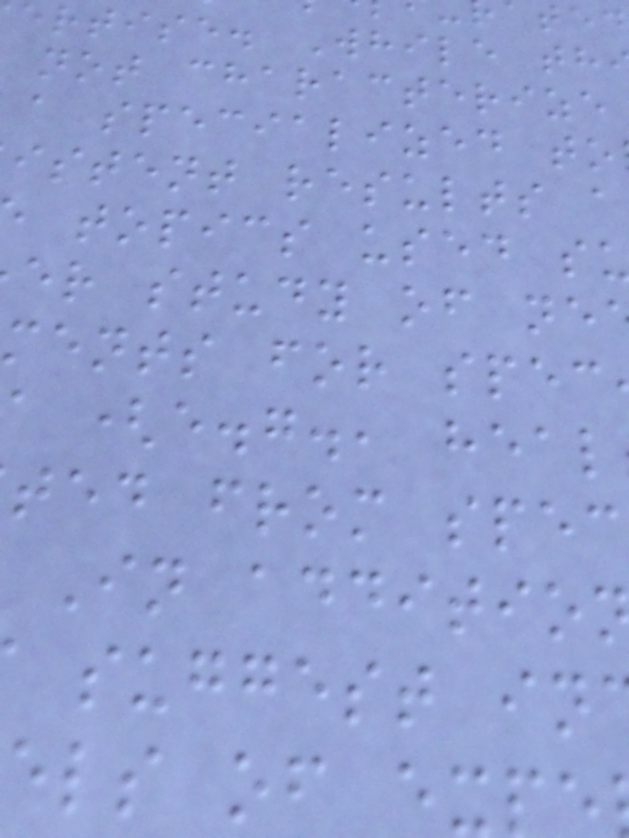ertise. While th
not characterize
a specialized to
istent results a
topics used s
er study of ne
ments for spec
(e.g., heal
ted from spec
In additio
suggest in
els of ex
